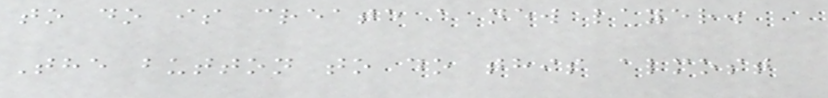to do is create a new layer.
The button to do this almost
